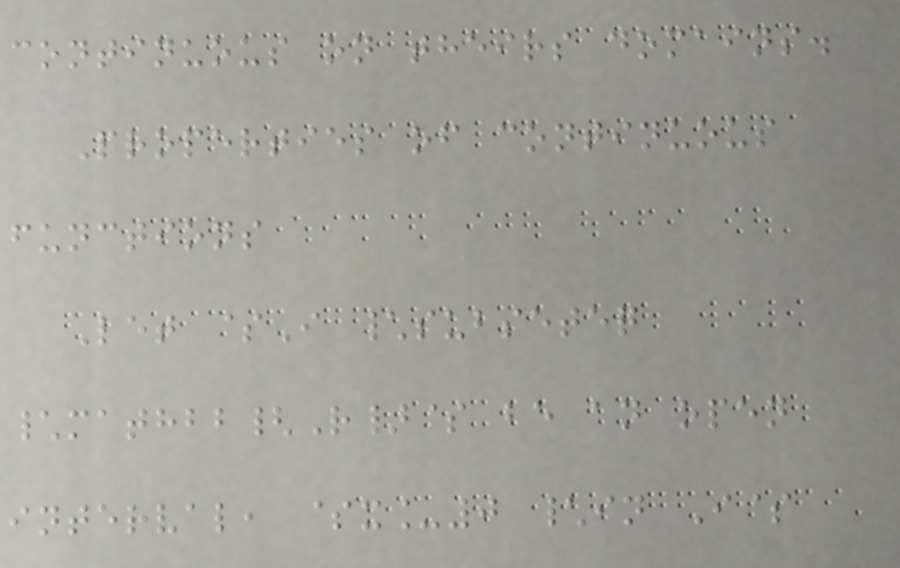continuous on theirs domains.
Properties of continuous
functions
Let $I \subseteq
\mathbb{R}$ be an open
interval, $x_0 \in I$
